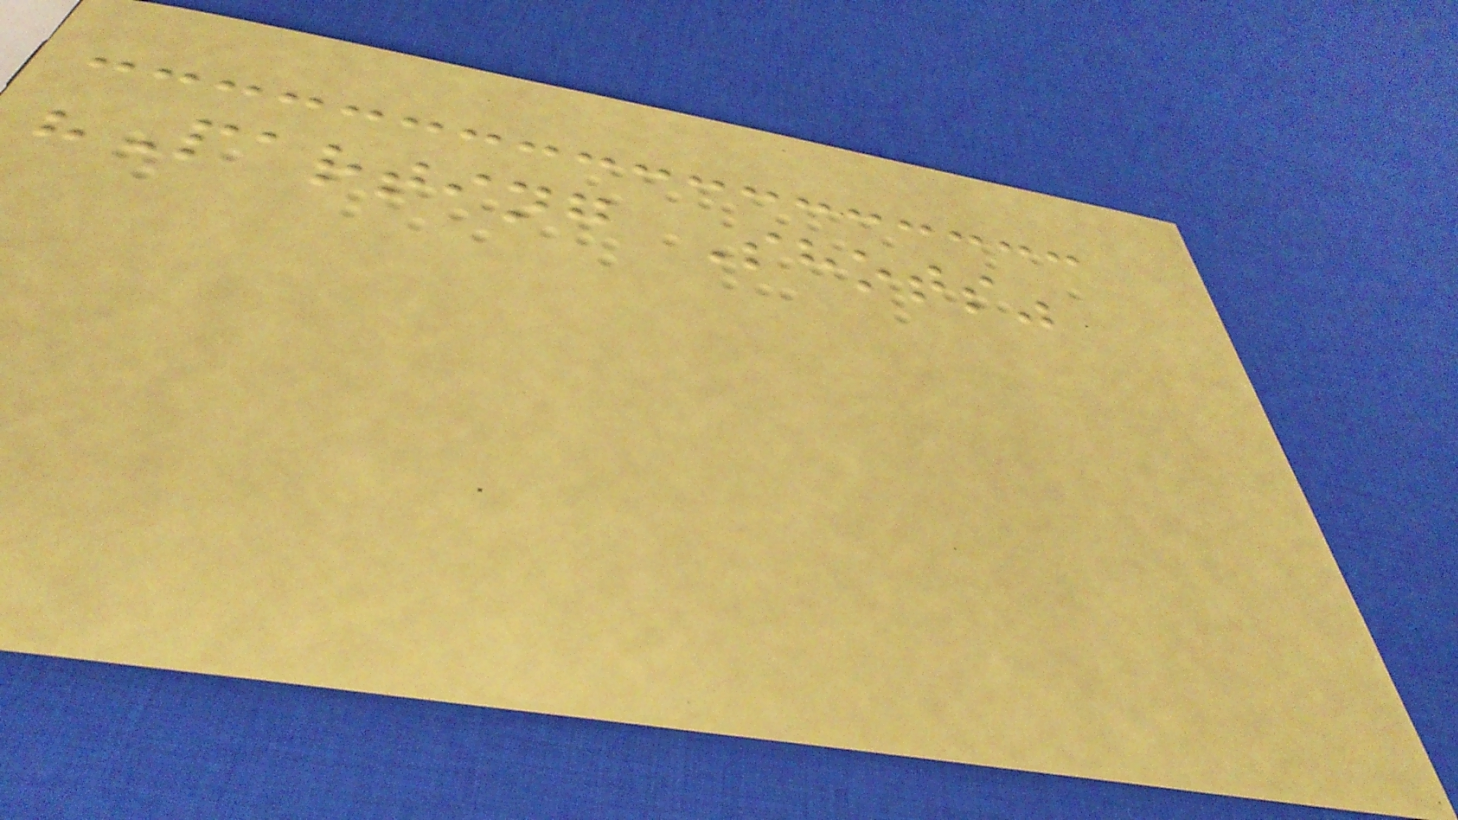"Parting Shots"
